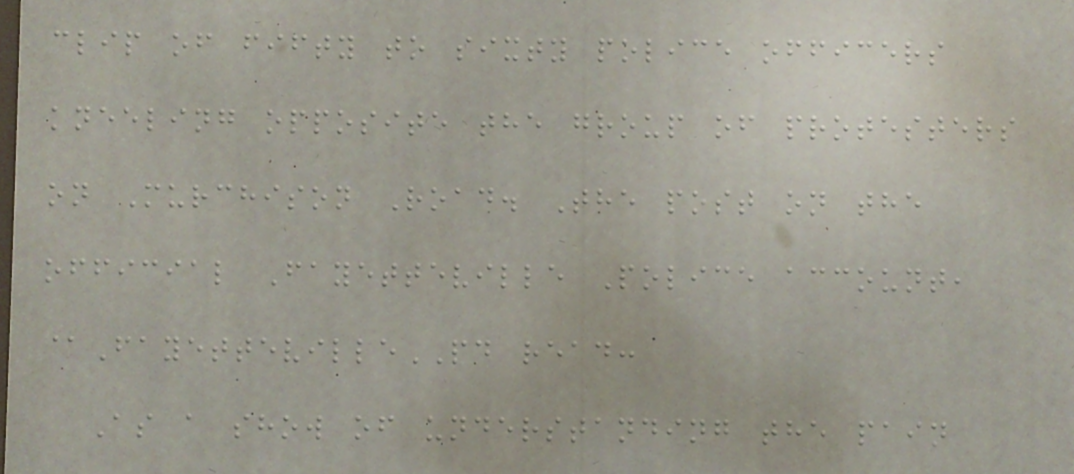clip of fifty to sixty police officers
kneeling opposite the group of protesters
on Murchison Road. The post on the
official Fayetteville Police account,
@FayettevillePD read:
As a show of understanding the pain
